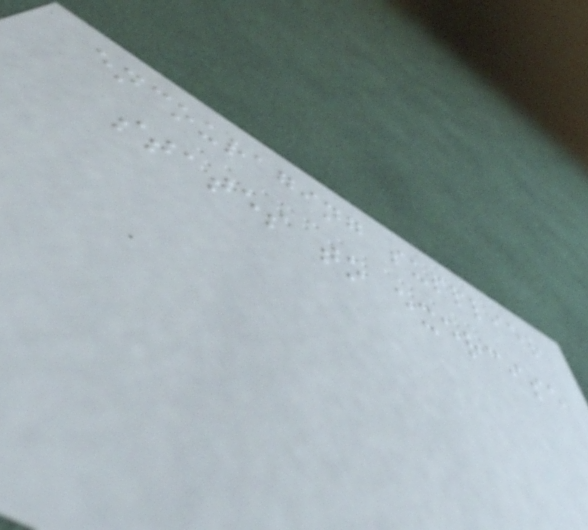encouraging supplier
states to exercise
